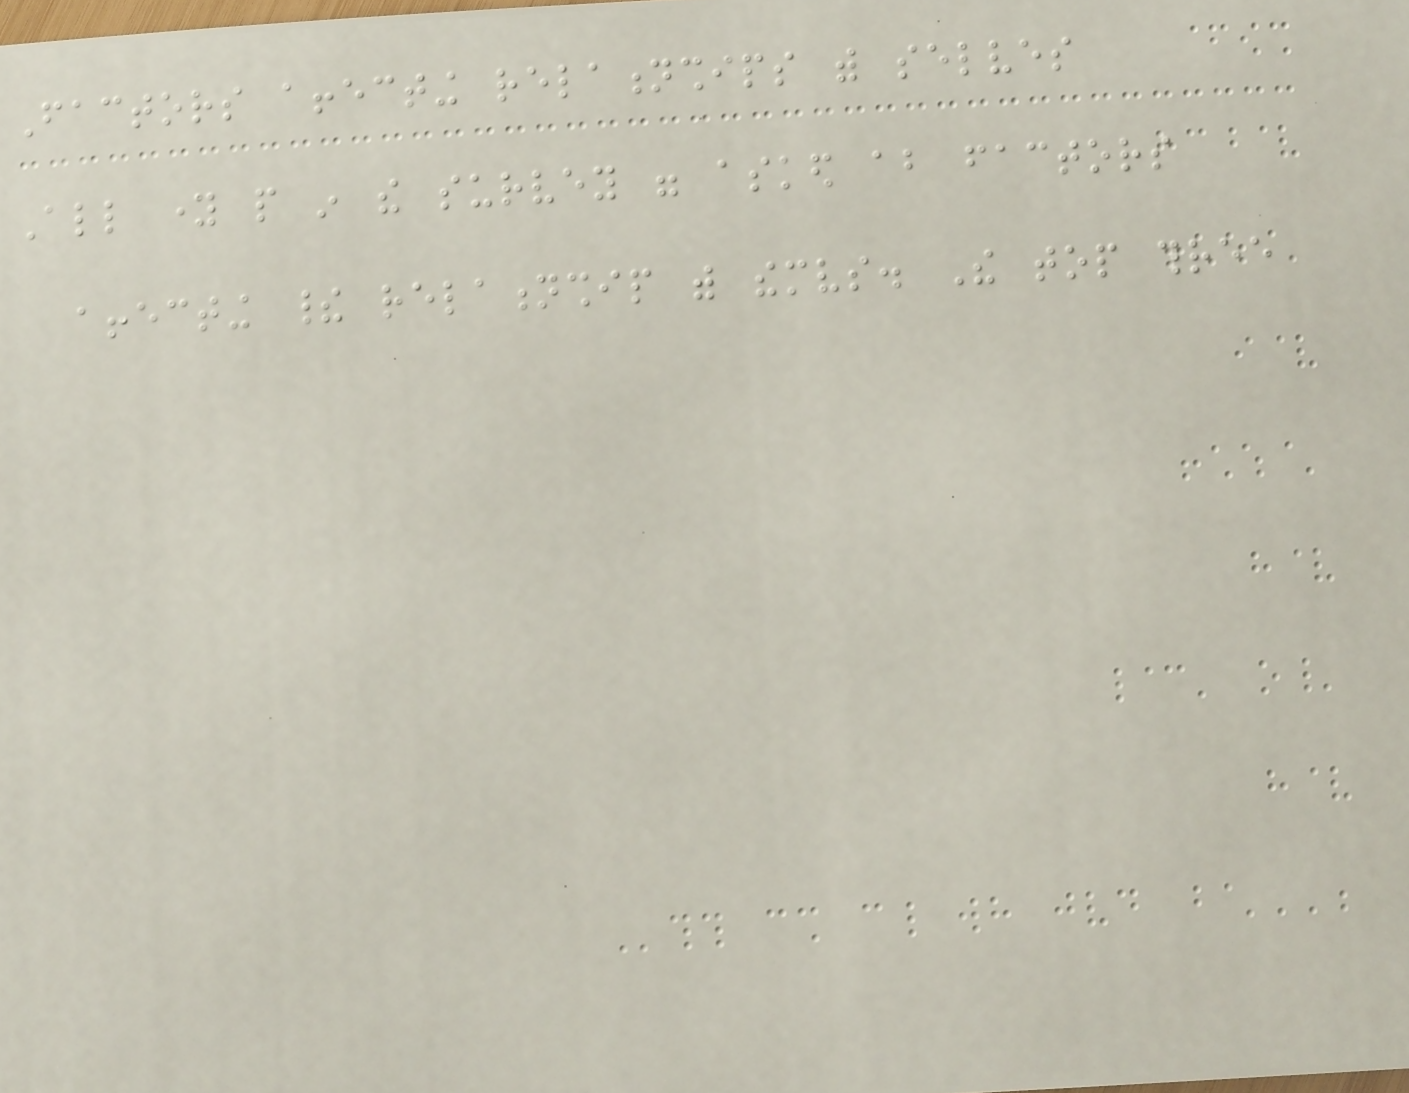Factors affecting relationships with selves
All young people in the survey were asked about factors
affecting their relationship with themselves. The top three
